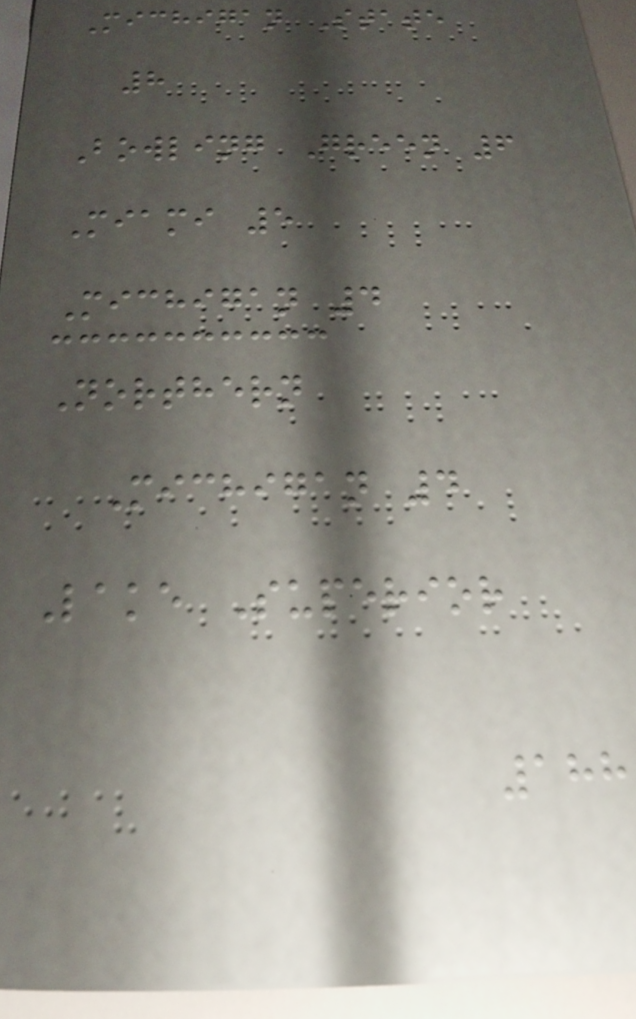Michigan State
8
Bowling Green 6
Miami 5
Michigan 4
Northern
Michigan 4
Lake Superior
188
